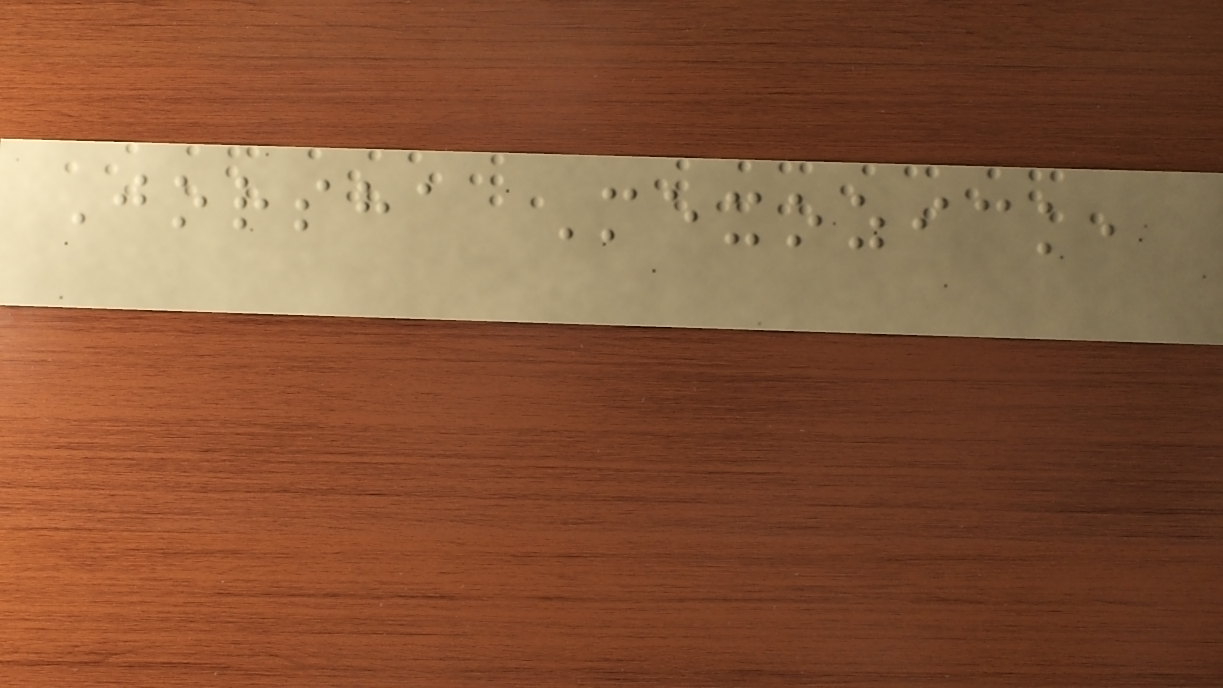Jorsha Mexozick,
